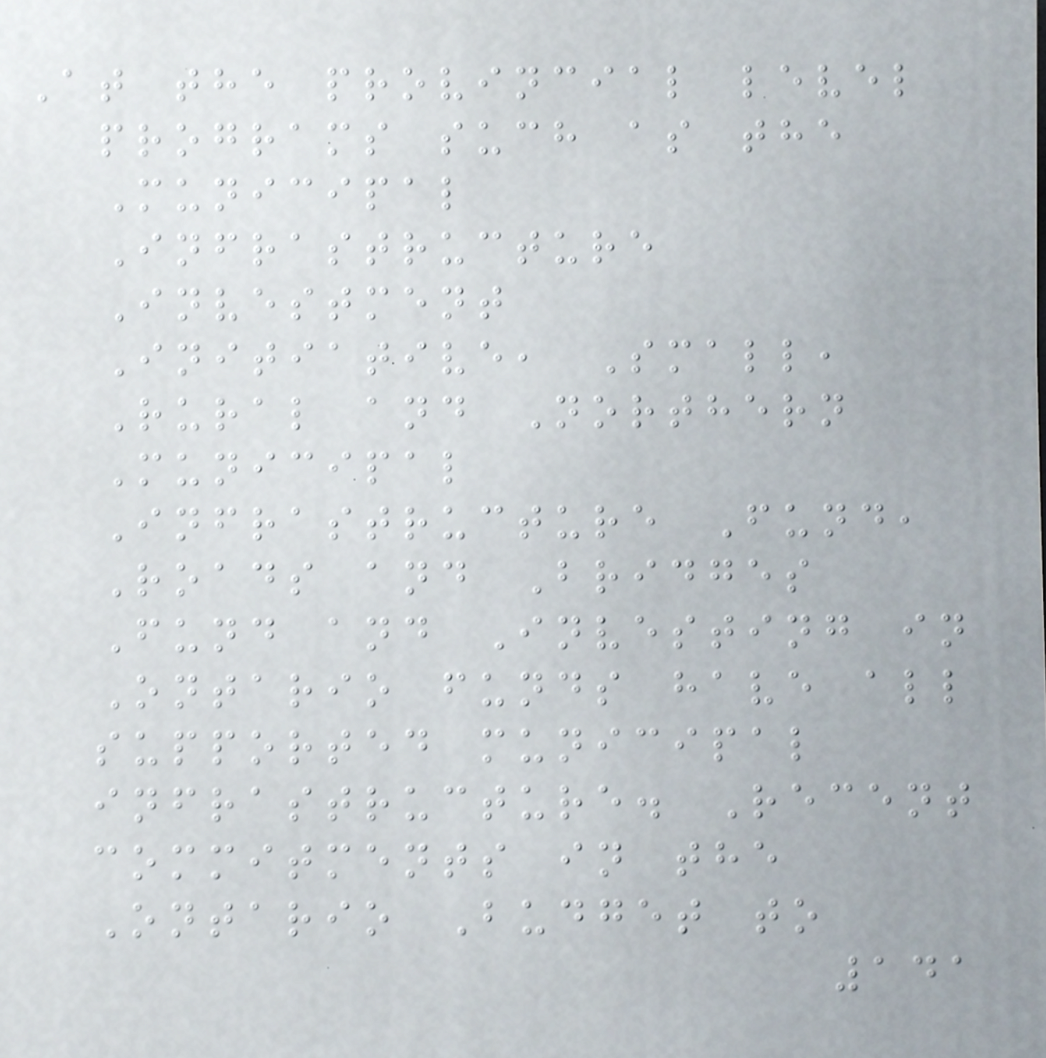At the provincial level
programs such as the
Municipal
Infrastructure
Investment
Initiative, Small,
Rural and Northern
Municipal
Infrastructure Fund,
Roads and Bridges
Fund and Investing in
Ontario funds have all
supported municipal
infrastructure. Recent
commitments in the
Ontario Budget to
141
